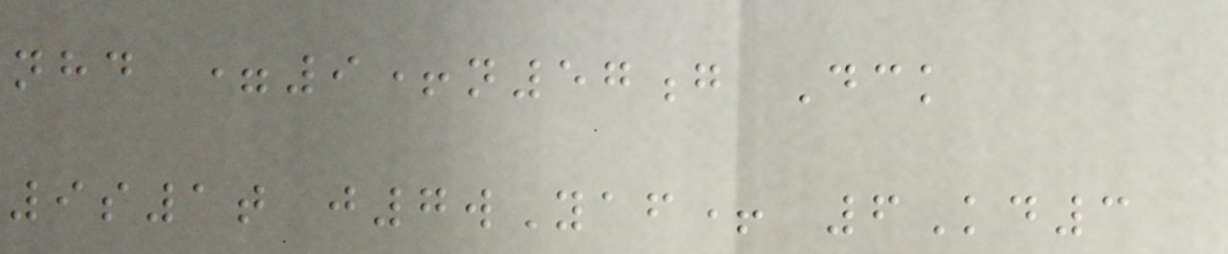nhd =9+n57g Dck
9s1t j7wYaf+ 6Kd3
